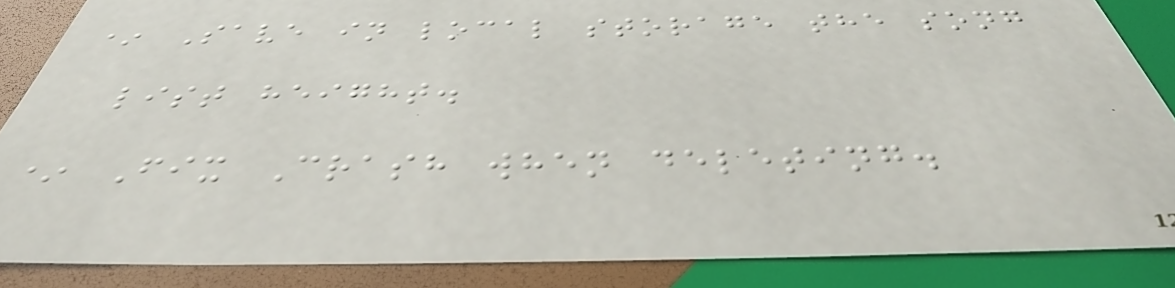* Save in local storage the song
list height.
* Fix Crash when deleting.
